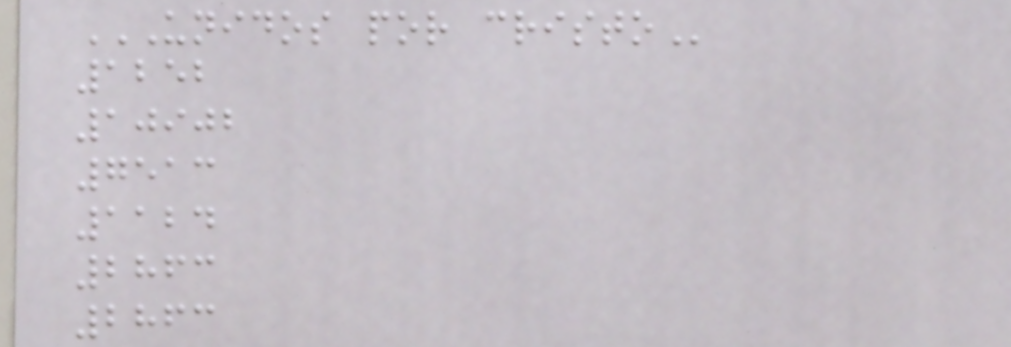UNIDOS POR CRISTO
1252
10902
7513
1124
2863
2863
